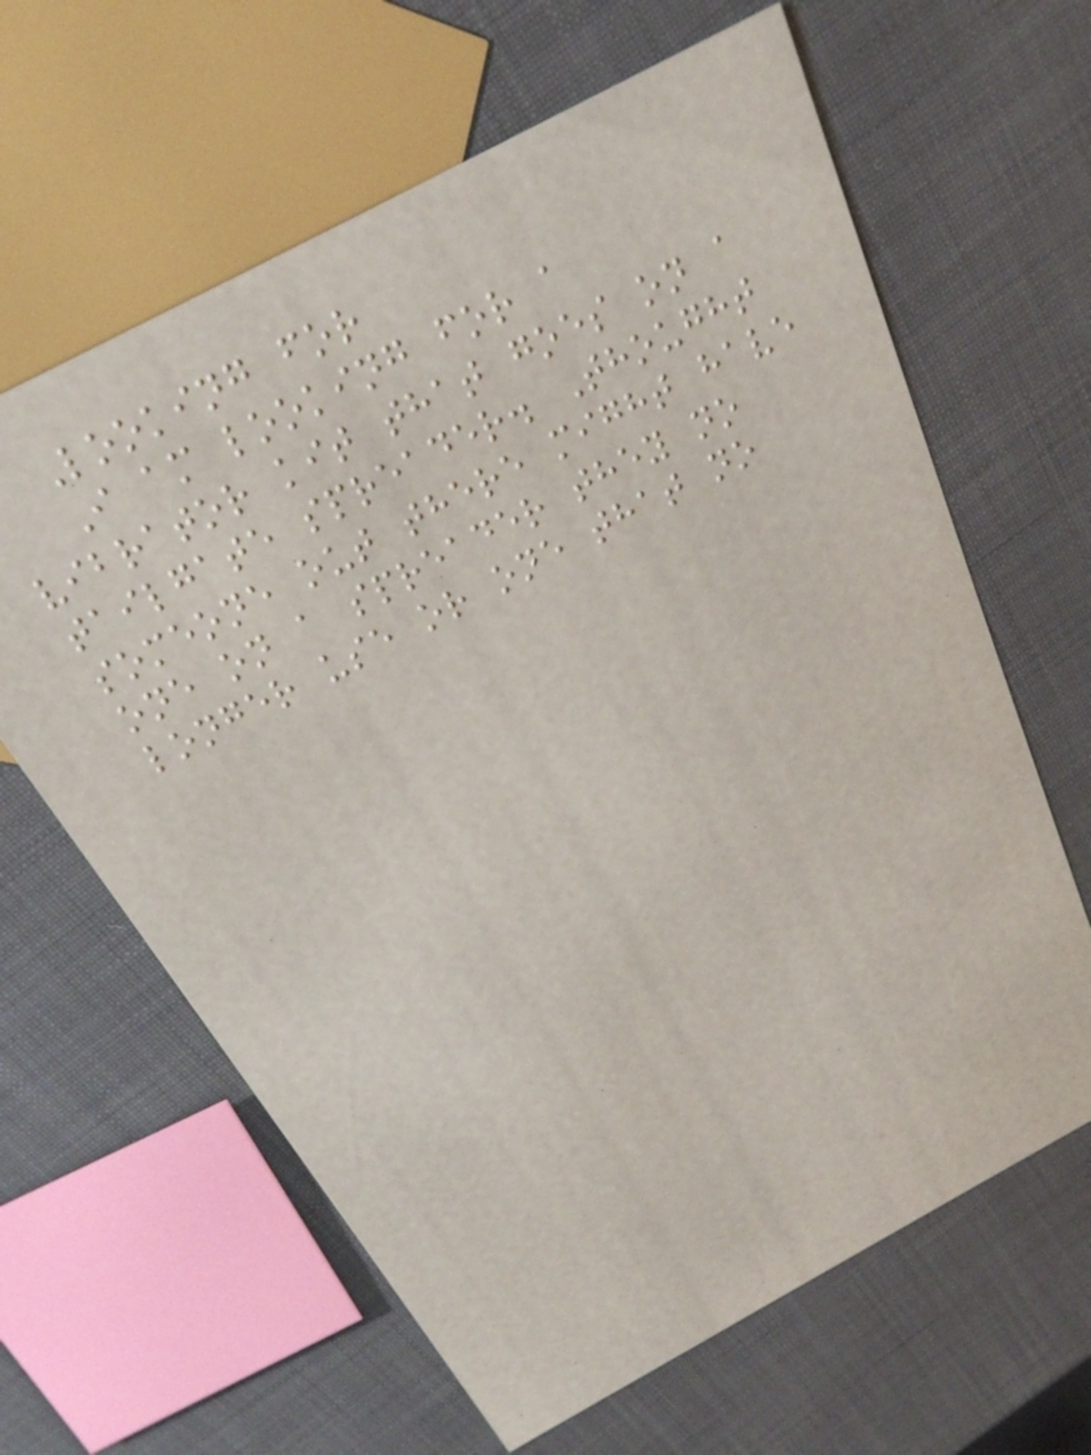Looking for
I am looking for a
vibrator kit that goes on a
tailgate spreader. Thought
someone out there might have
one on a spreader they no
longer use or one that no
